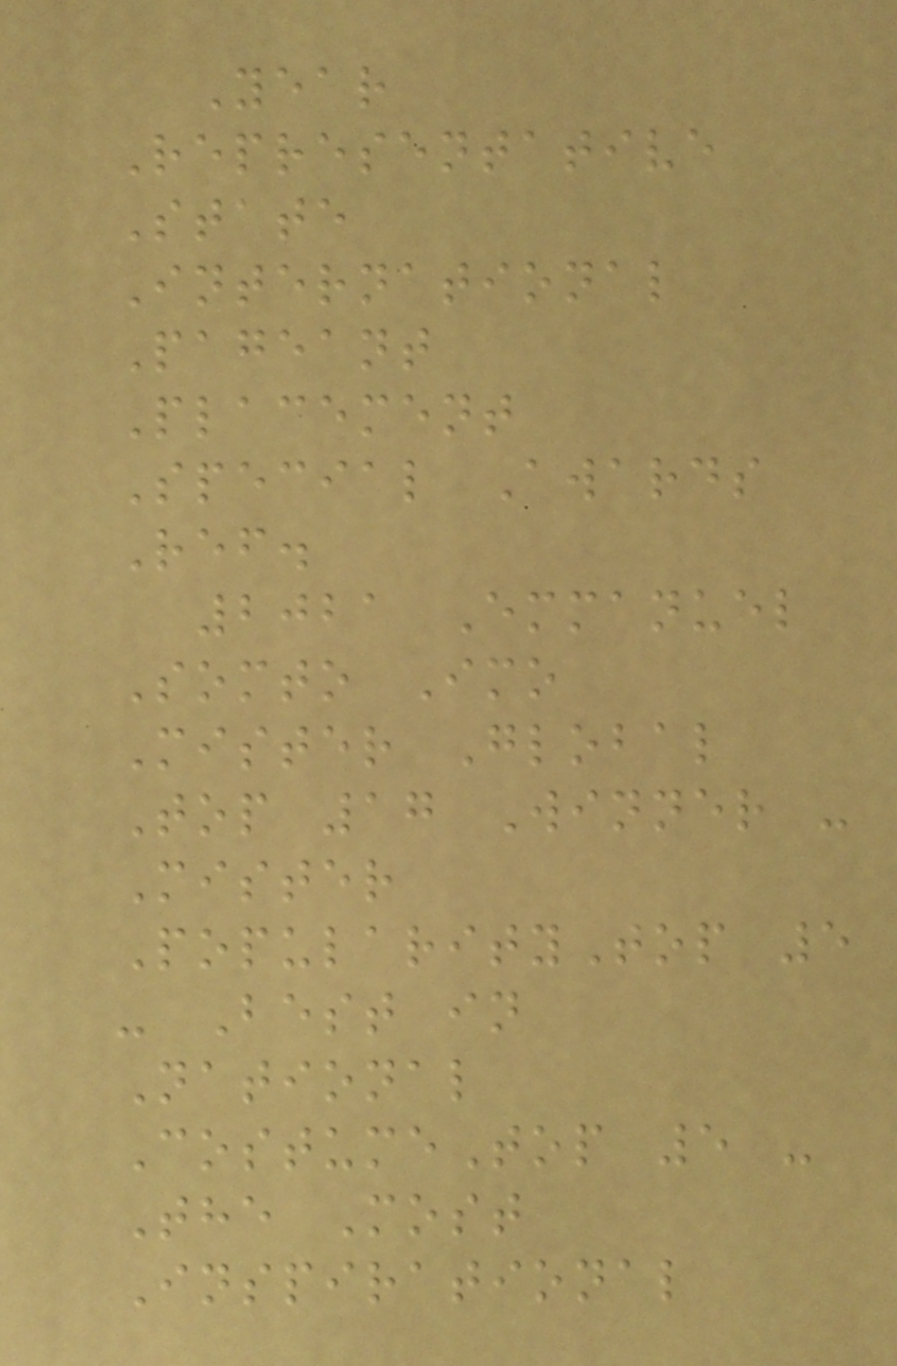Year
Representative
State
International
Pageant
Placement
Special Awards
Ref.
2021 Emmanuel
Somto Imo
Mister Global
Top 17 Winner -
Mister
PopularityTop 5
- Best in
National
CostumeTop 5 -
The Most
Inspirational
